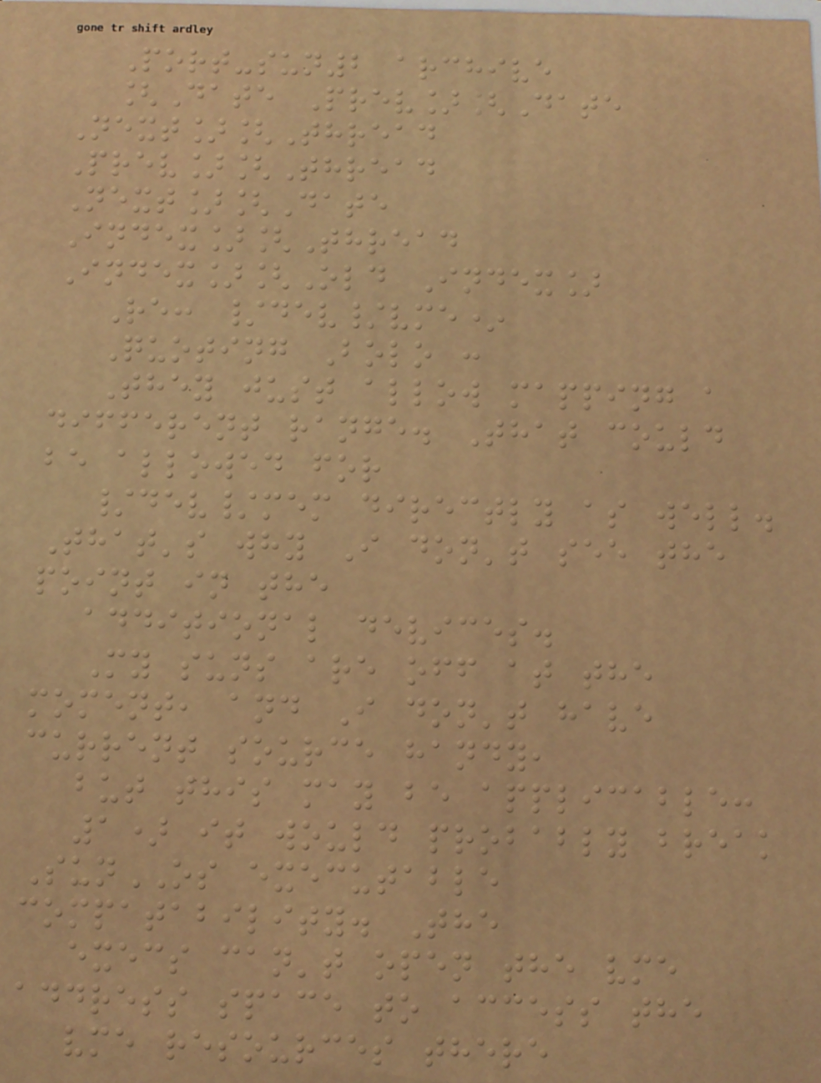Port-sun2 archive
[Date Prev][Date
Next][Thread
Prev][Thread
Next][Date
Index][Thread
Index][Old Index]
Re: /dev/vme*
Quoting Bolo :
They just allow mapping a
different range. That could
be allowed for
/dev/mem directly as well.
That's why I don't see the
point in the
additional devices.
My suns are off at the
moment, and I don't have
current source handy,
but this may be applicable:
1) it would probably break
SunOS executable
compatability. The
execs can't open the vme
address space to access the
vme resources there
